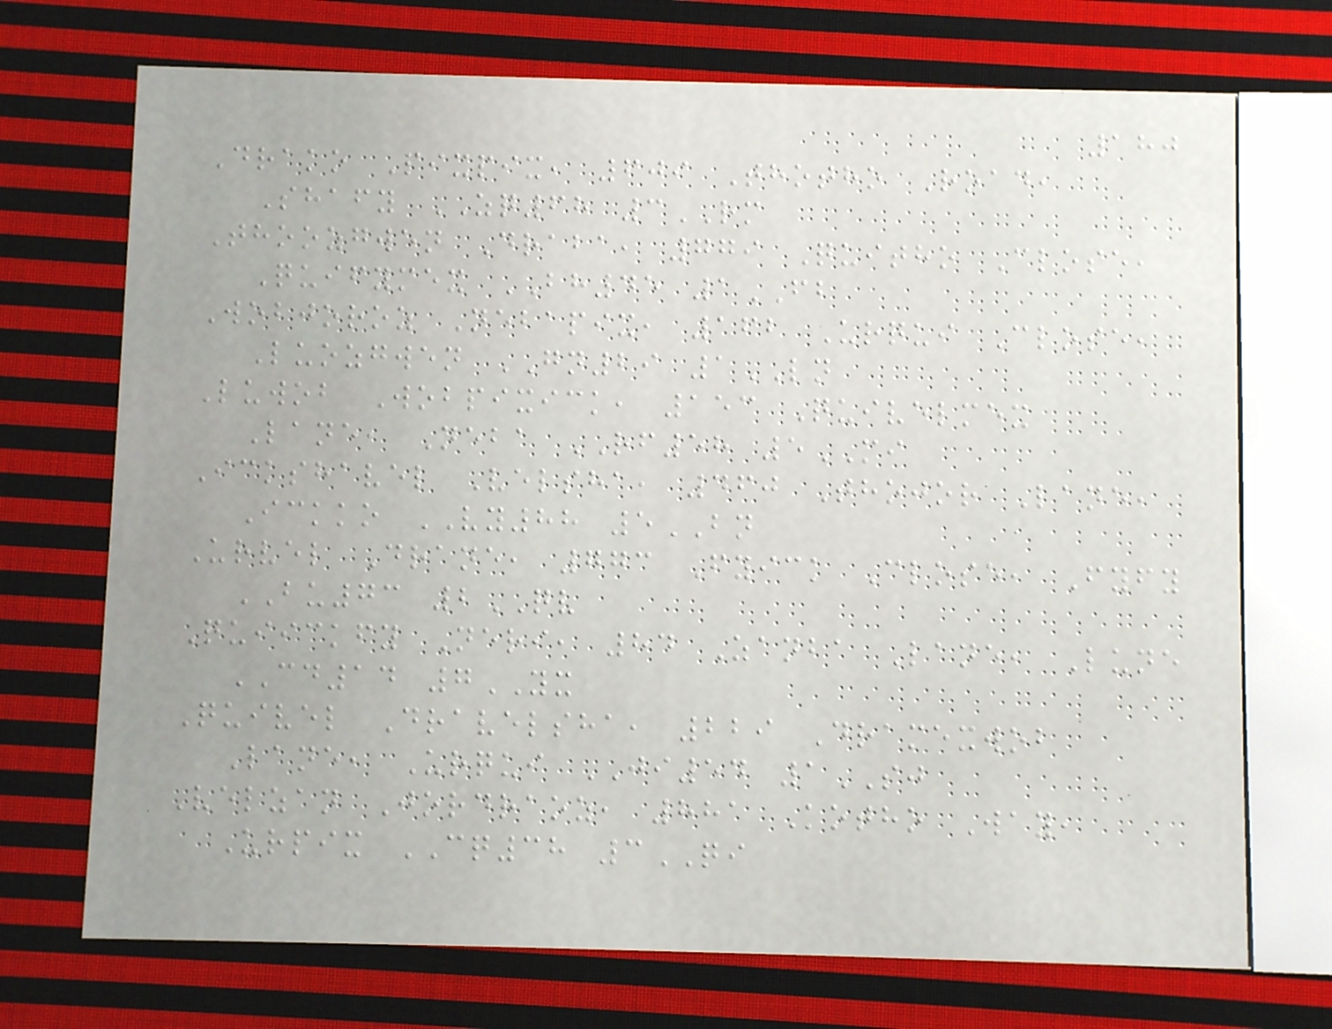180
Drako Pixpix, 609 Thotho Road,
Shafy ZQ68 3RM
Thoozgwen Draba, 779 Quitho Close,
Quifymex BH45 1FB
Wobjoroz Nebapix, 162 Urqui Close,
Luozgwen GN29 1LN
Luwob Wobpixick, 153 Quivelmex
Lane, Neba RF58 5MI
Ickshavel Velsha, 460 Thojor Lane,
Ickko VY88 5BN
Urvel Drane, 773 Fyick Close, Fyfy
BU73 2QV
Quiickfy Neri, 84 Zanba Lane, Lune
CD14 7YX
Quivel Dravelsha, 229 Dramexwob
Lane, Urqui JI54 1SJ
Velzan Jordraoz, 881 Kotho Way,
Urpix CQ38 3QI
